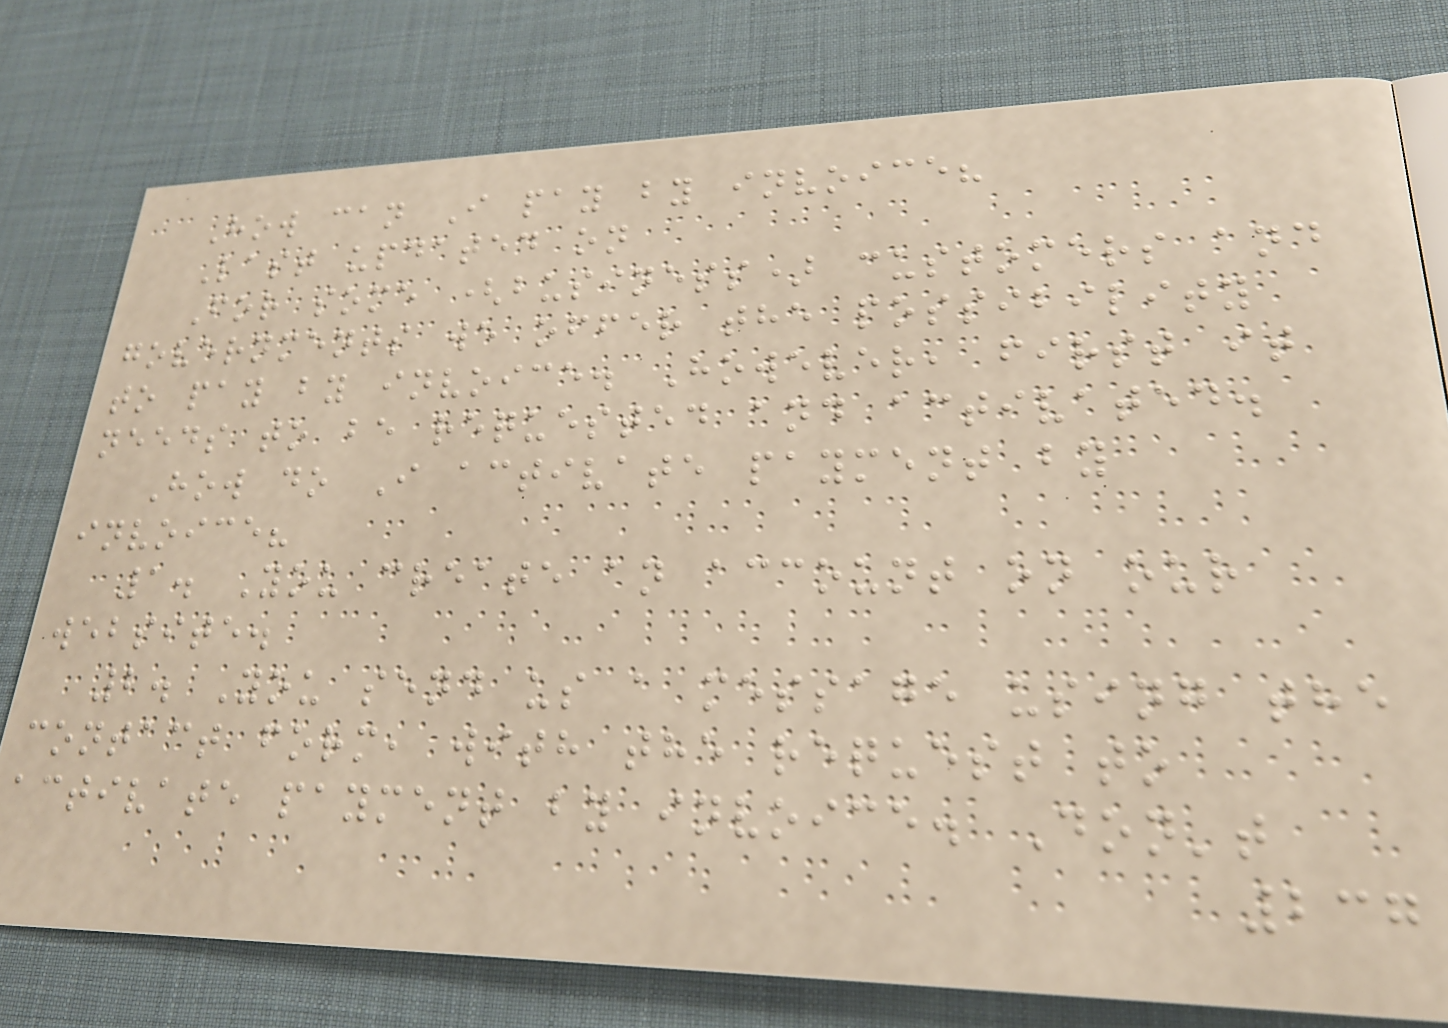How can I pay by invoice?
Last updated on
For some (business) customers and
governments we offer the possibility
to pay by invoice. However, first it
needs to be requested and activated.
How do I activate payment by
invoice?
1. You create an account on our
website.
2. You send us a message using the
contact form, with the request to
activate payment by invoice. Don't
237
